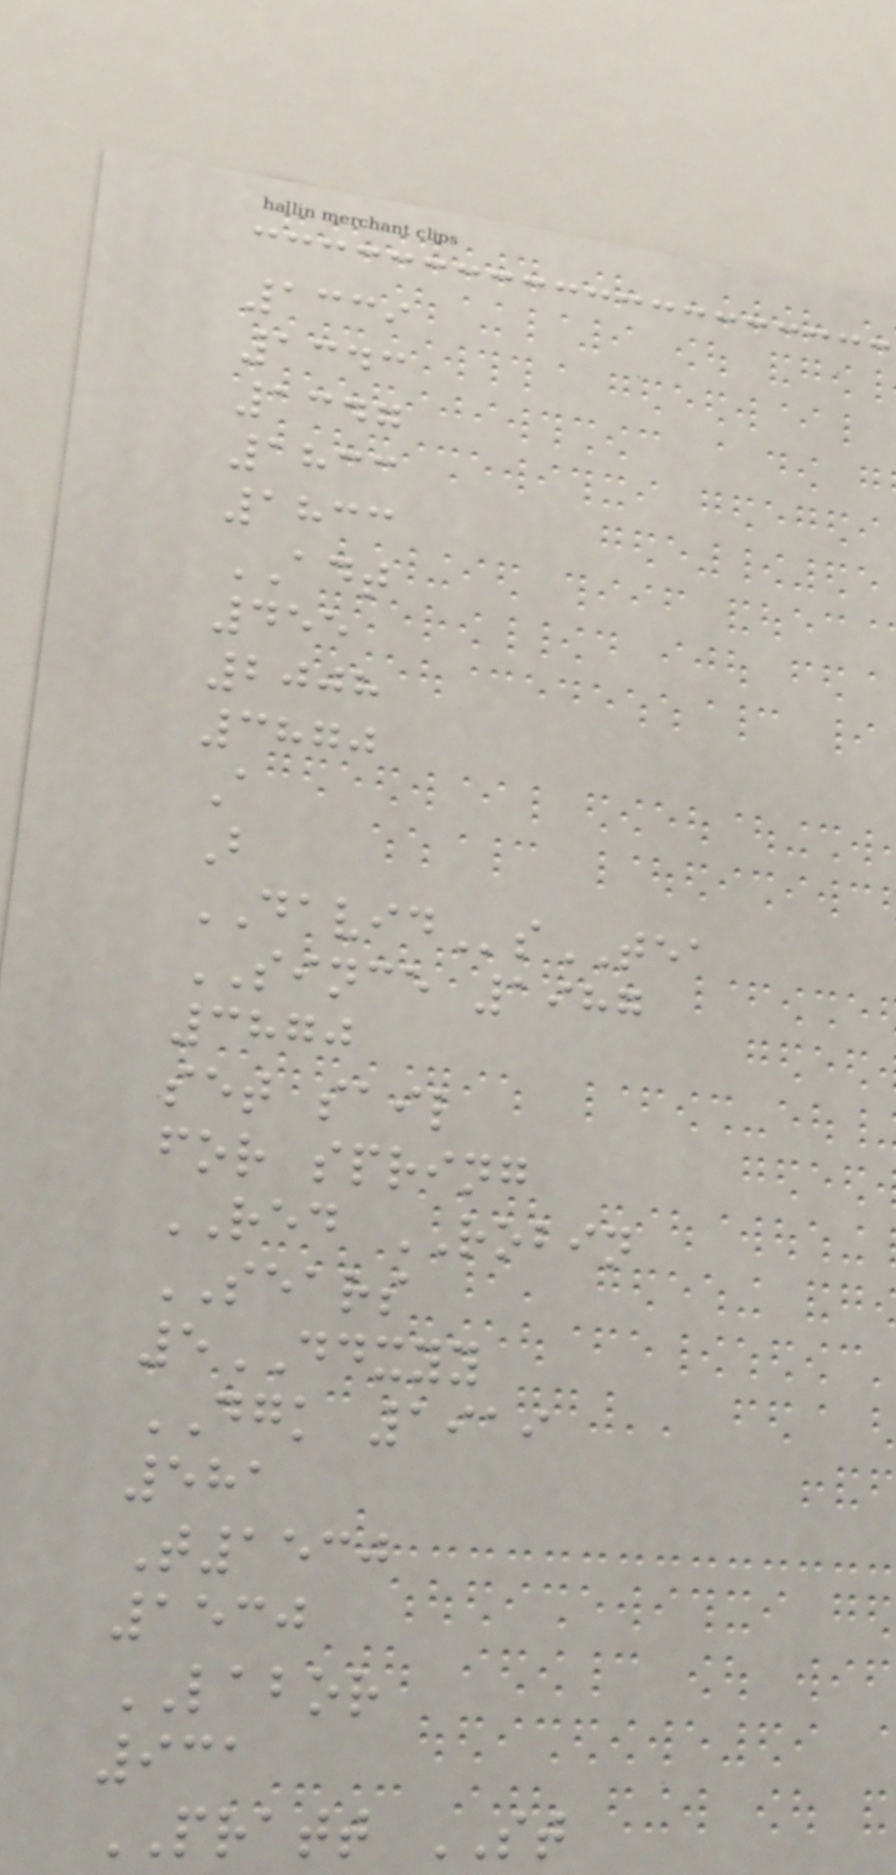1339
1343
1347
1833
1833
ADT
455
2008
3870
A
B
DAVIDsTEA
SINCE 1987
3870
set sail
for spring
RED ROBIN
SEARS
5DDXYY
DGK 1919
581
T1530
1530
LABOR
931
PRATT ST
